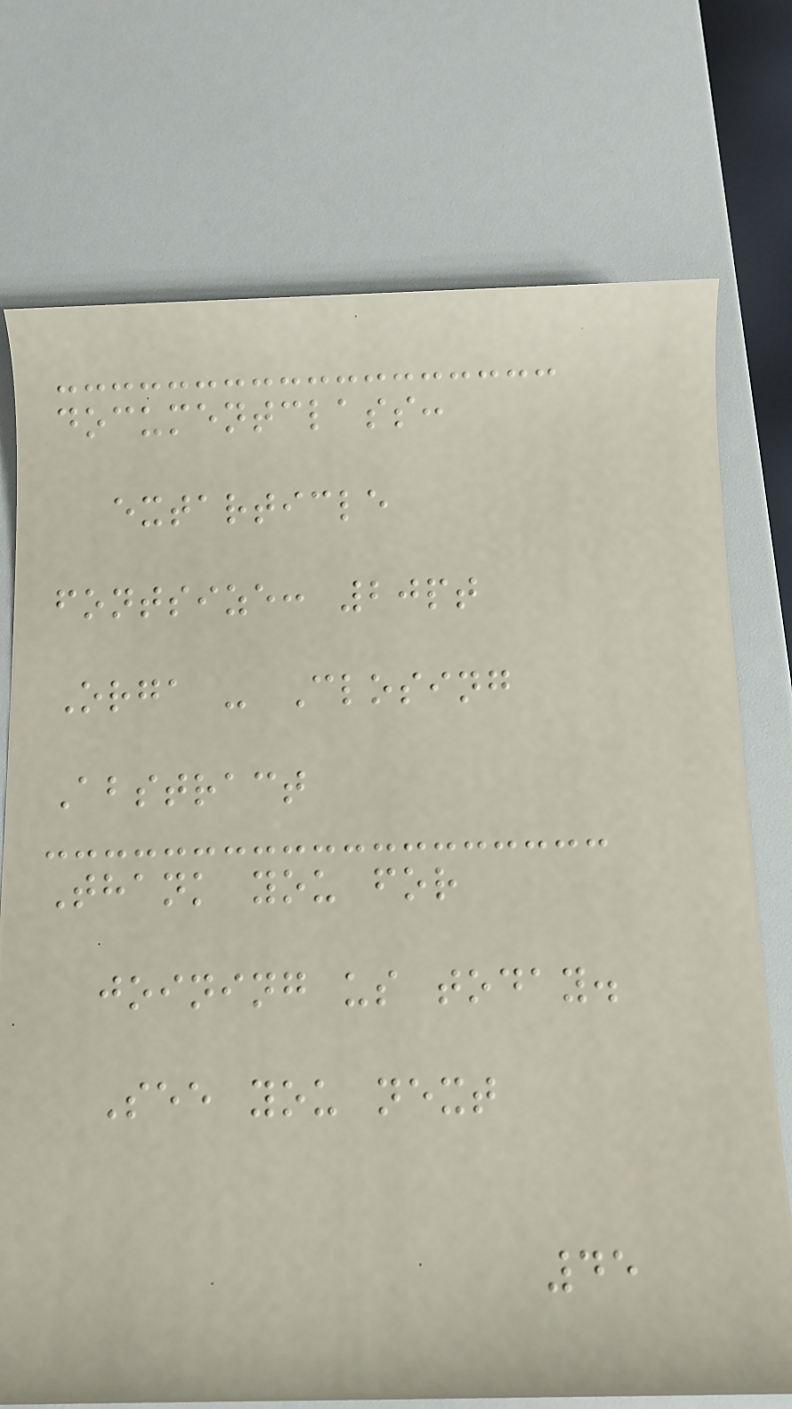documentclass:
extarticle
fontsize: 20pt
Orga - Closing
Abstract
Thank you for
joining us today.
See you next
45
